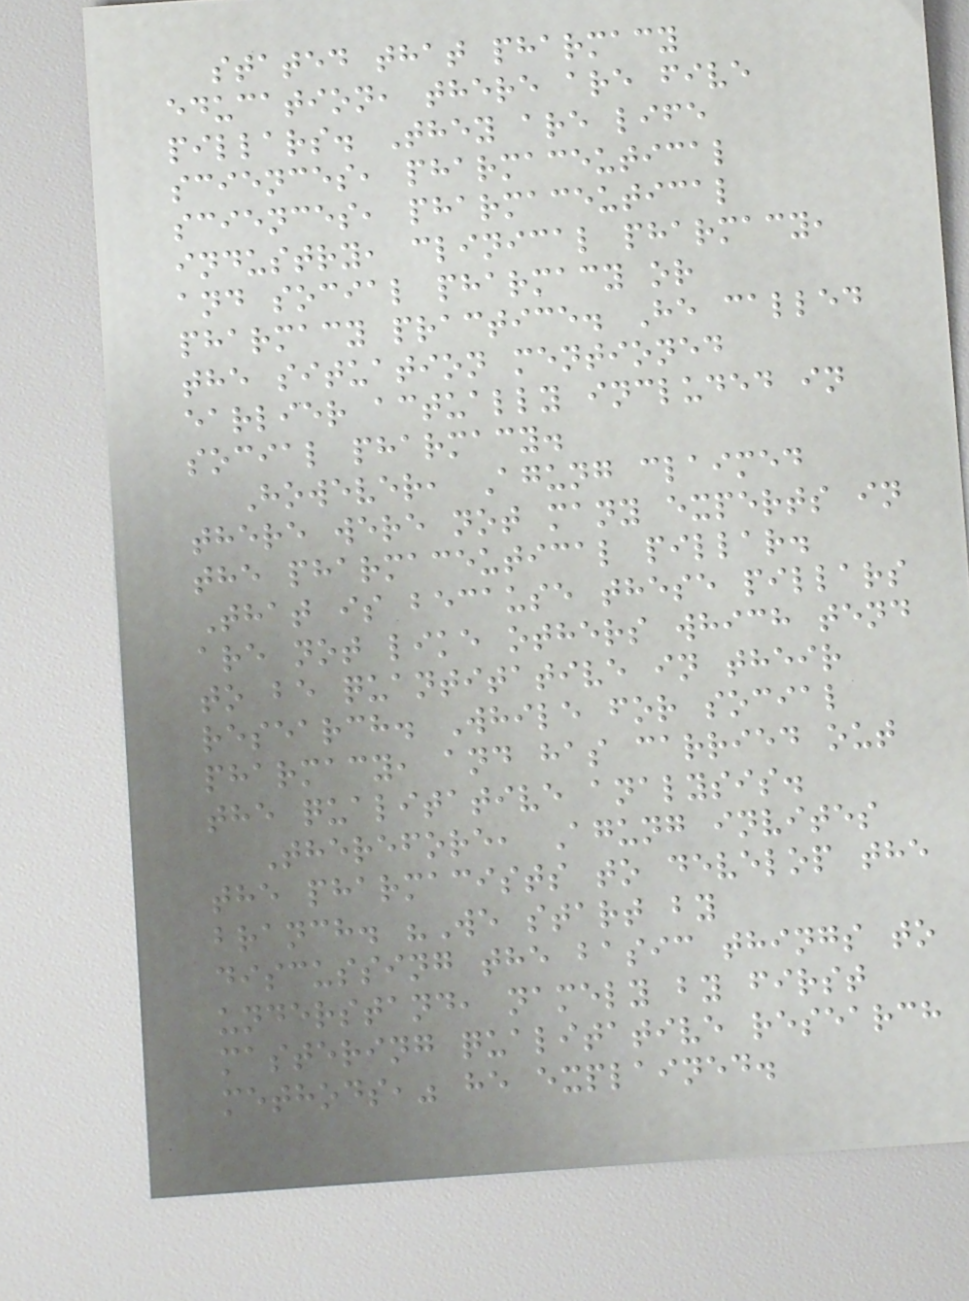stated that pharmacy
education, there are five
pillars. They are life
sciences, pharmaceutical
sciences, pharmaceutical
industry, clinical pharmacy,
and social pharmacy or
pharmacy practice. He called
the situation mentioned
earlier actually included in
social pharmacy.
However, Agung claimed
there were not many experts in
the pharmaceutical pillar.
That is because these pillars
are not like others which tend
to be quantitative in their
research. While for social
pharmacy, and has carried out
the qualitative analysis.
Therefore, Agung invites
the pharmacists to develop the
branch. "We start by
discussing the basic things to
understand, namely by first
mastering qualitative research
methods," he explained.
